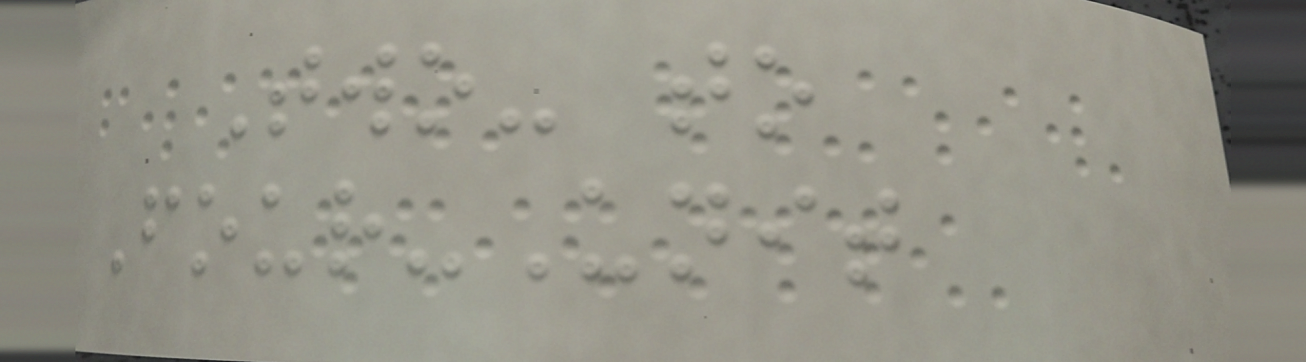Two- to
Four-Unit
